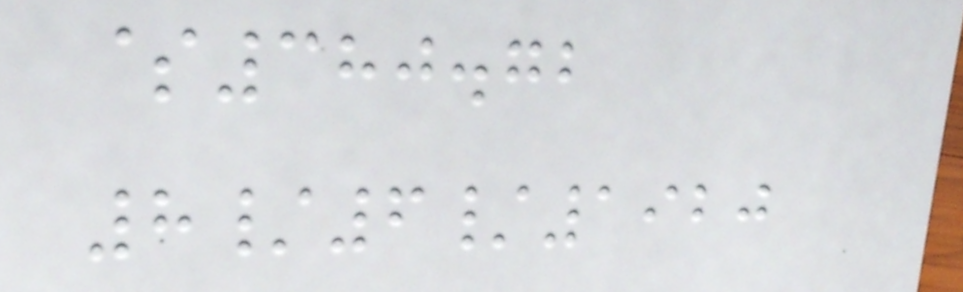$380.72
8/6/1920
